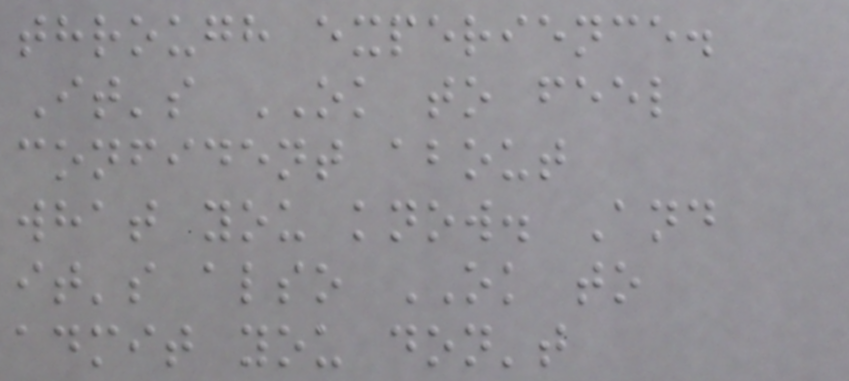through experience.
It's OK to feel
confident about
what you know. And
it's also OK to
admit you don't
